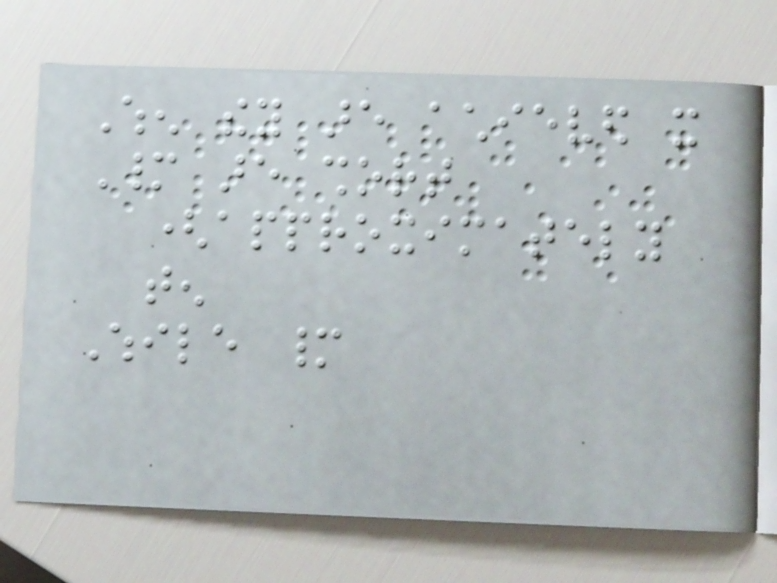When they are achieved it
Many are short
(approximately
ten
While many
